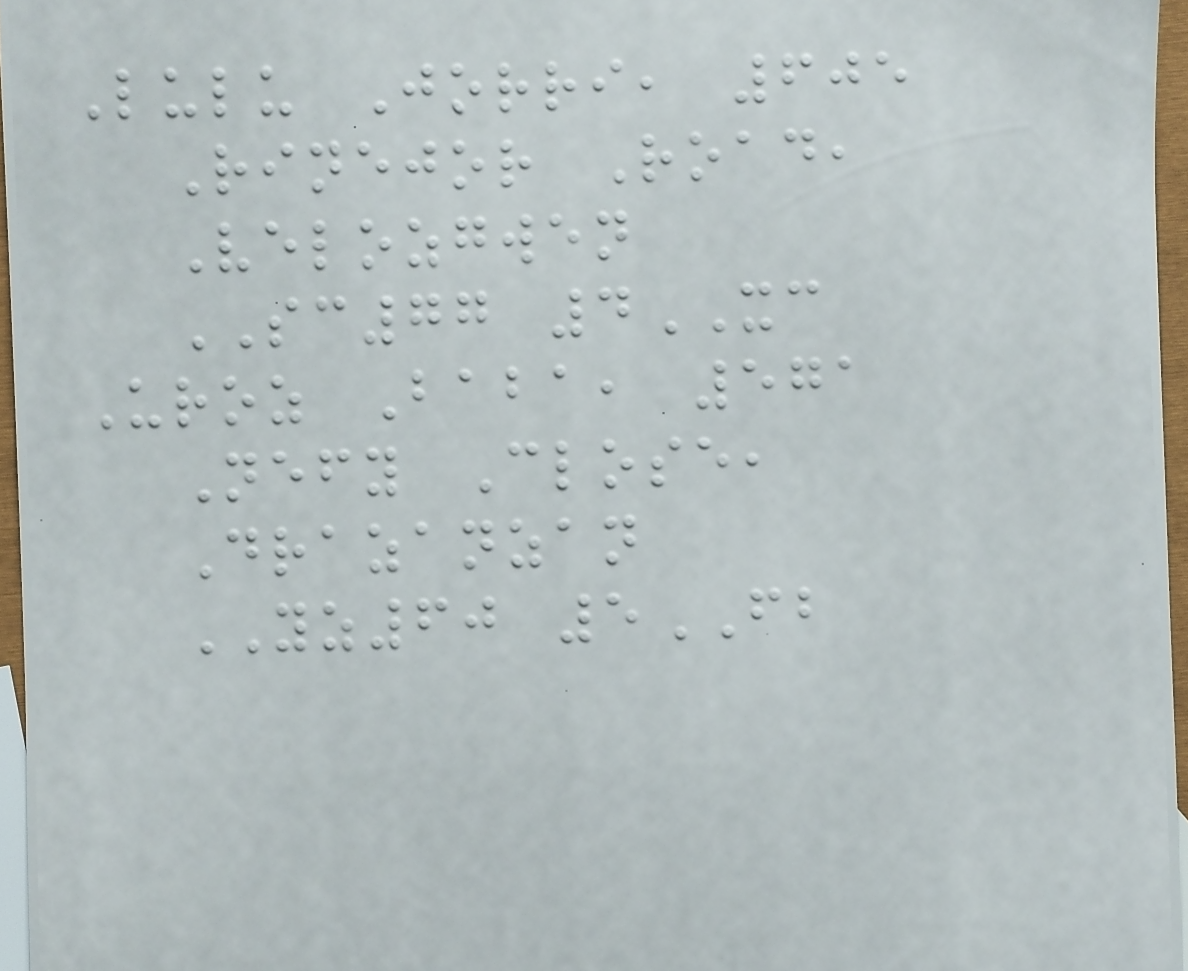Lulu Jorri, 605
Rinejor Road,
Velozgwen
SC77 4XC
Uroz Baba, 571
Nefy Close,
Drazanzan
YZ60 5FB
